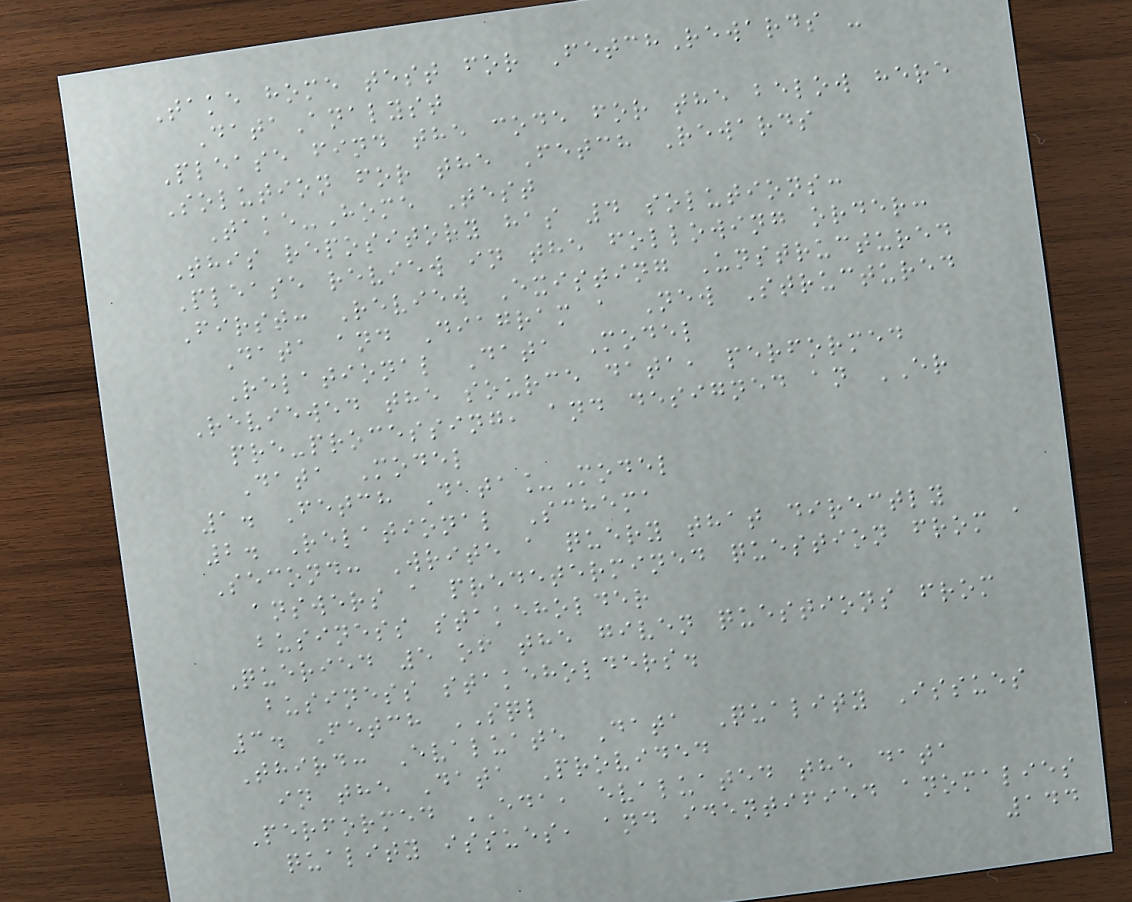Take home test for FetchRewards -
DataAnalyst
Please find the code for the below here
Solution for the Fetch Rewards
Take-Home Test
This repository has 4 solutions:
Please review in the following order:
First: Review Existing Unstructured
Data and Diagram a New Structured
Relational Data Model
Reviewed the source data, performed
pre-processing, and designed an ER
Data Model
1. Fetch Data_Model
2. Relational Schema
Second: Write a query that directly
answers a predetermined question from a
business stakeholder
Queried 5 of the given questions from
business stakeholders.
3. Fetch SQL
Third: Evaluate Data Quality Issues
in the Data Provided
Performed EDA, evaluated the data
quality issues, and identified anomalies
144
